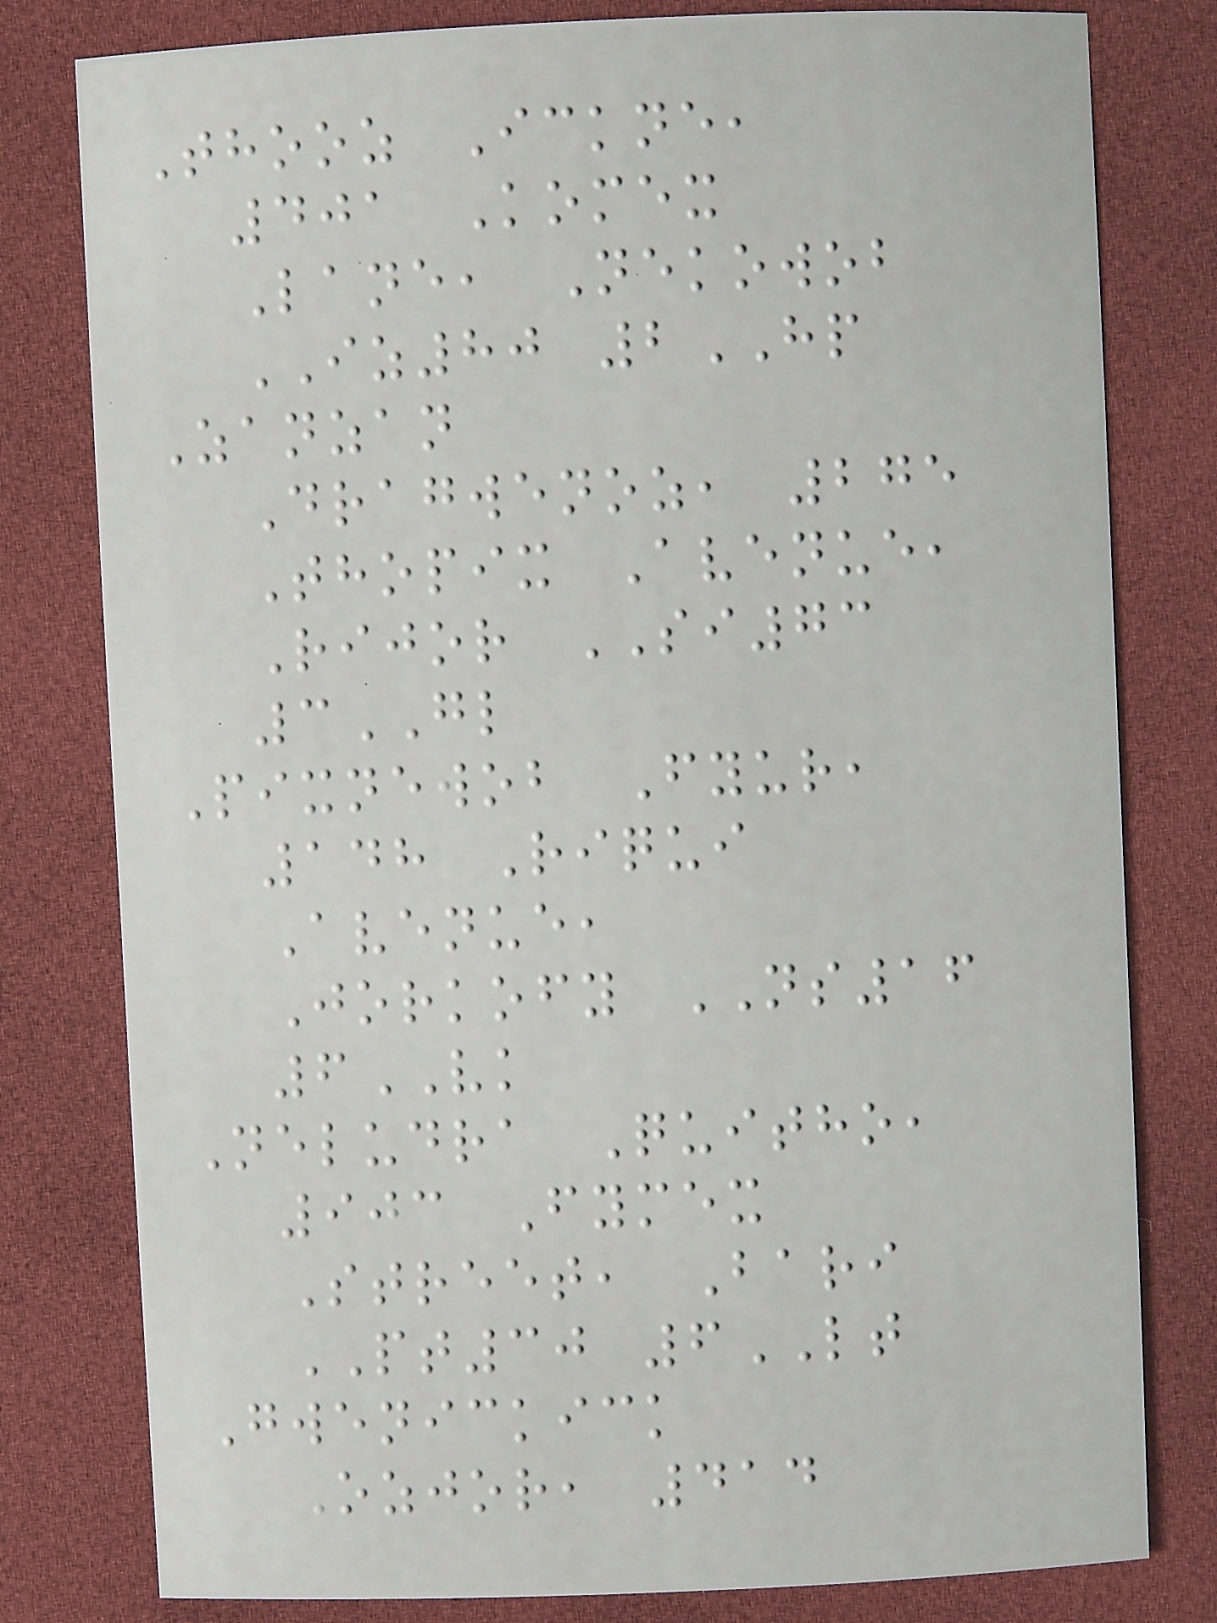Thooz Ickne,
401 Komex
Lane, Nekowob
IZ80 2HP
Zanzan
Dragwenoz, 275
Thopix Avenue,
Rijor SI73
3GL
Pixnewob Fyur,
148 Riqui
Avenue,
Jorkofy NS16
6VK
Neludra Quitho,
903 Fymex
Street, Bari
PT30 6LT
Gwenickick
Ozjor, 414
